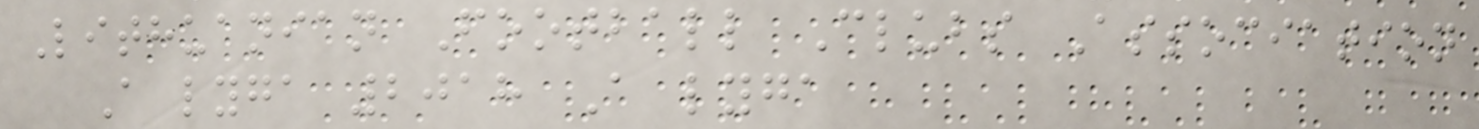Lithuanian Football Clubs Association
A lyga 2018 A lyga
